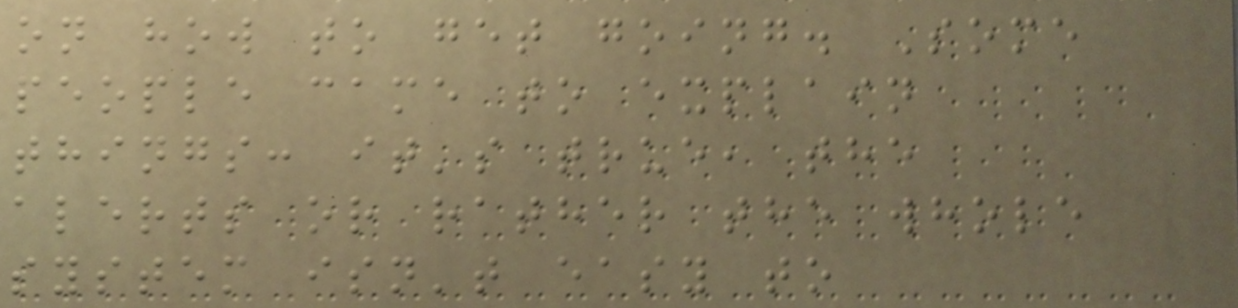on how to get going. Some
people came to explain
things: it's true, the
alerts or rather the whole
system isn't easy to
